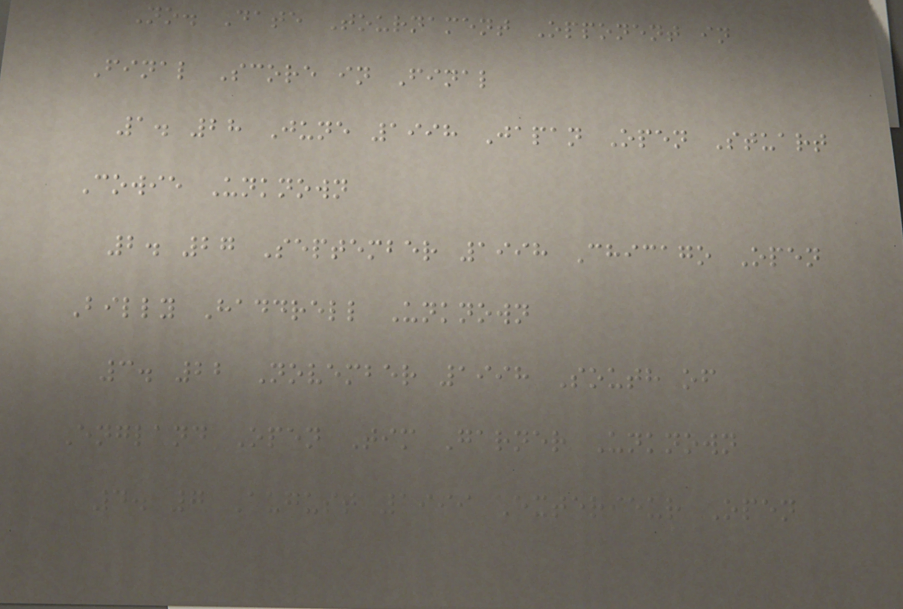No. Date Tournament Opponent in
Final Score in Final
1. 28 June 1998 Japan Open Stuart
Cowie Unknown
2. 27 September 1998 Chicago Open
Billy Haddrell Unknown
3. 22 November 1998 South of
England Open Tim Garner Unknown
4. 7 August 1999 Exterieur Open
